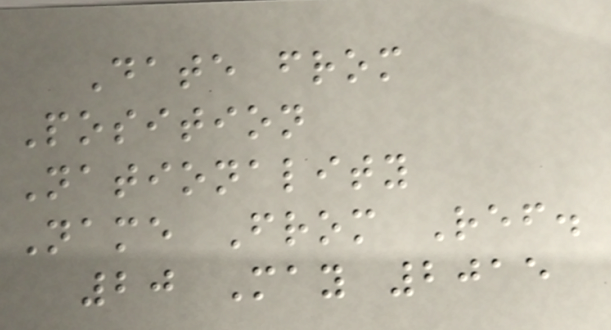Date from
Position
Nationality
Name From Ref.
20 May 2015
